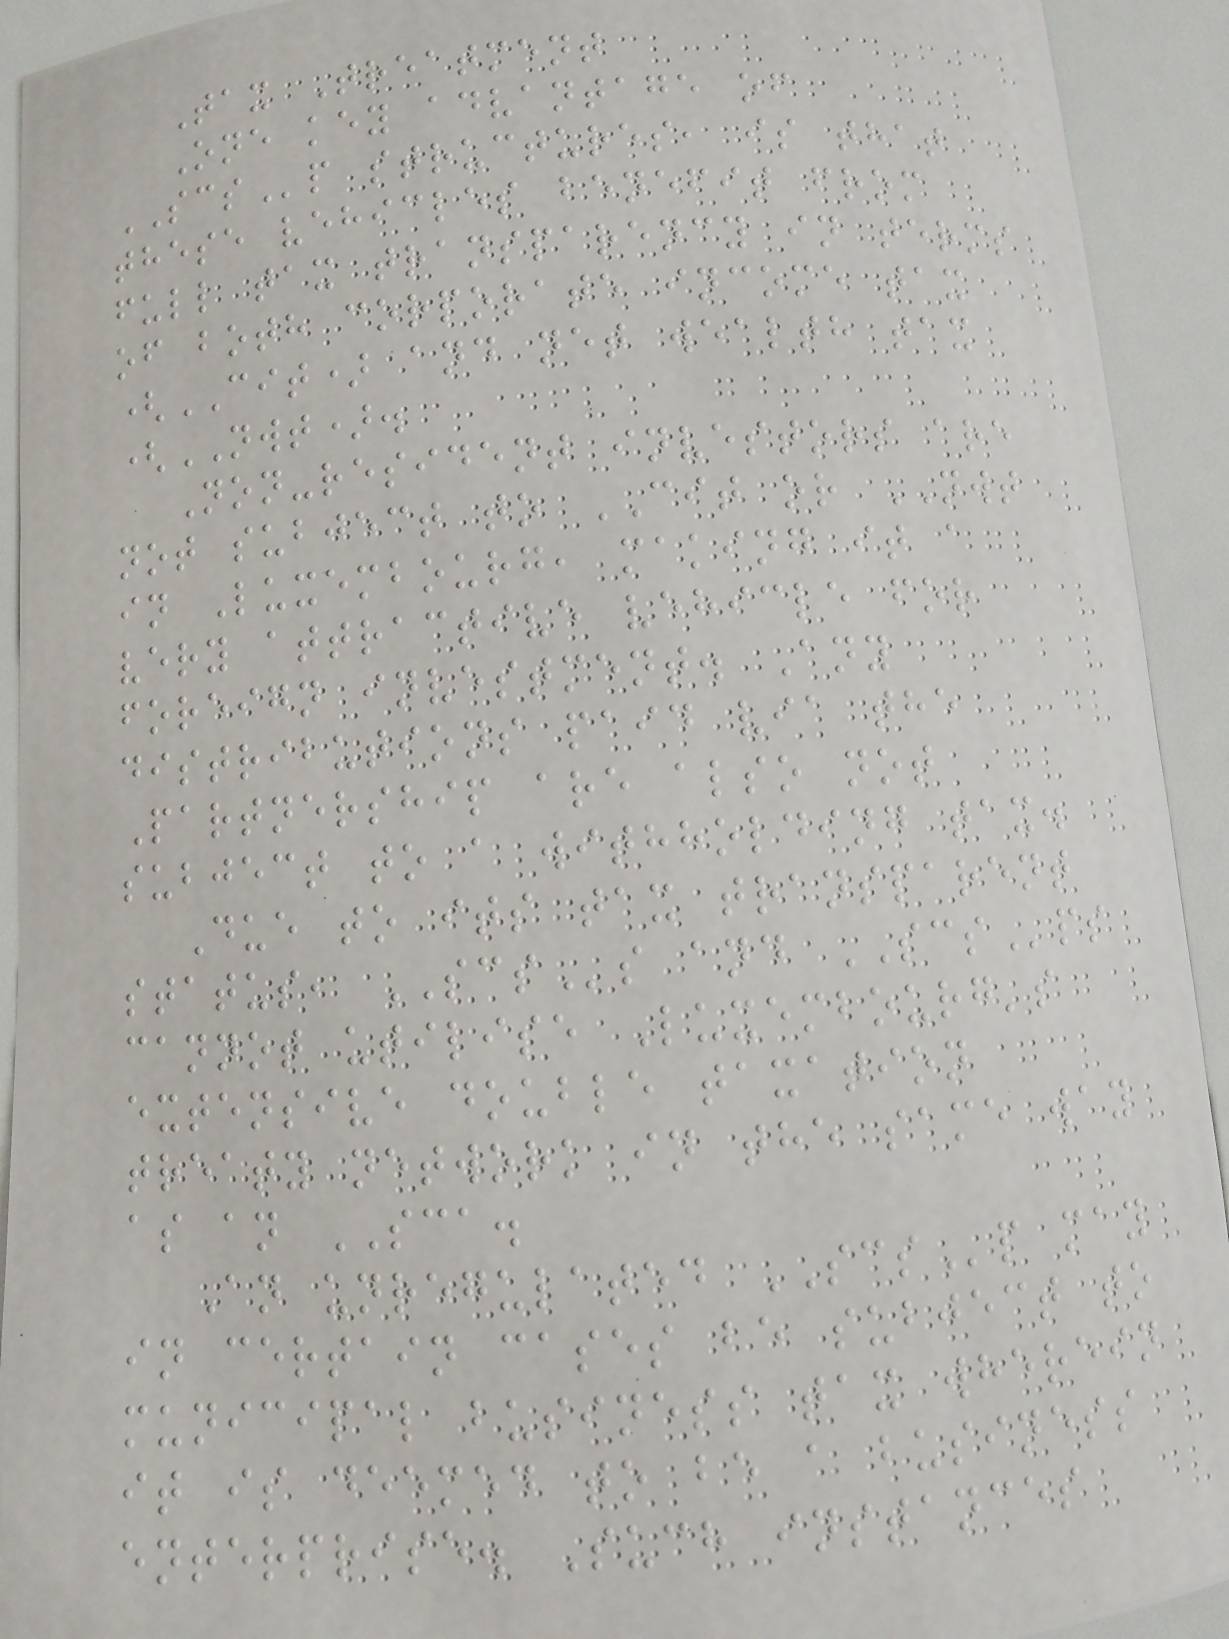Tax Treatment
One key advantage of
SCSp structures, is that
these vehicles benefit from
full tax transparency in terms
of both corporate income tax
(CIT) and net wealth tax
(NWT).
Non-resident investors are
not subject to CIT or NWT
in Luxembourg, making it a
very attractive vehicle for
foreign investment. Any
distributions paid via the
Partnership are also not
subject to a withholding tax.
Due to its tax transparent
status, SCSs and SCSps
cannot utilise Luxembourg's
extensive double taxation
treaty network in the same way
as an SCA.
An unregulated SCSp may
in certain cases be subject to
municipal business tax wherein
it is deemed to be a business
enterprise. Such instances
